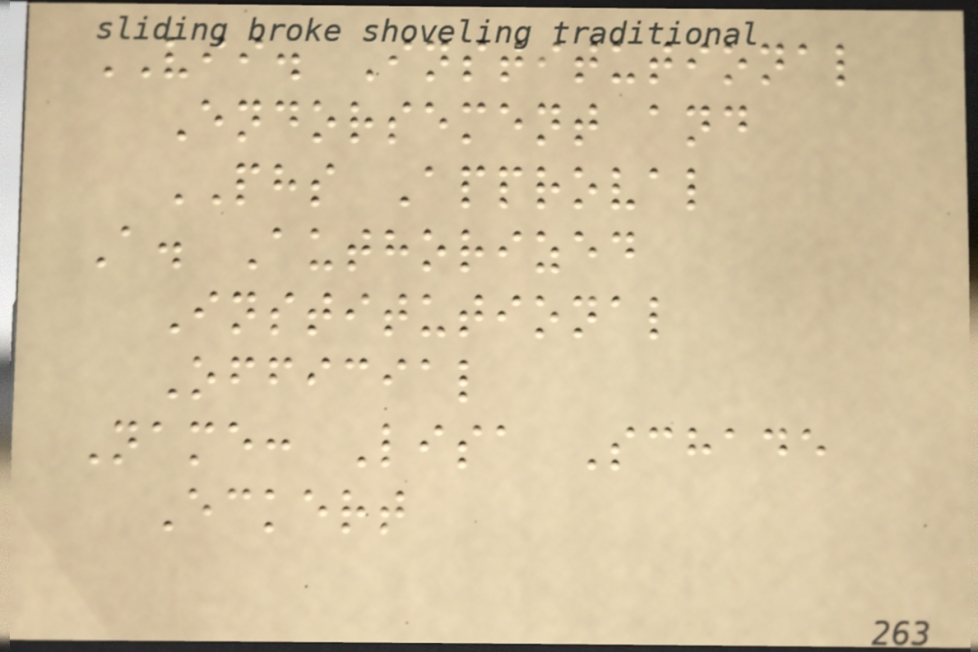VII. Institutional
Endorsement and
PHS Approval
A. Authorized
Institutional
Official
Name: Lisa Schade
Eckert
